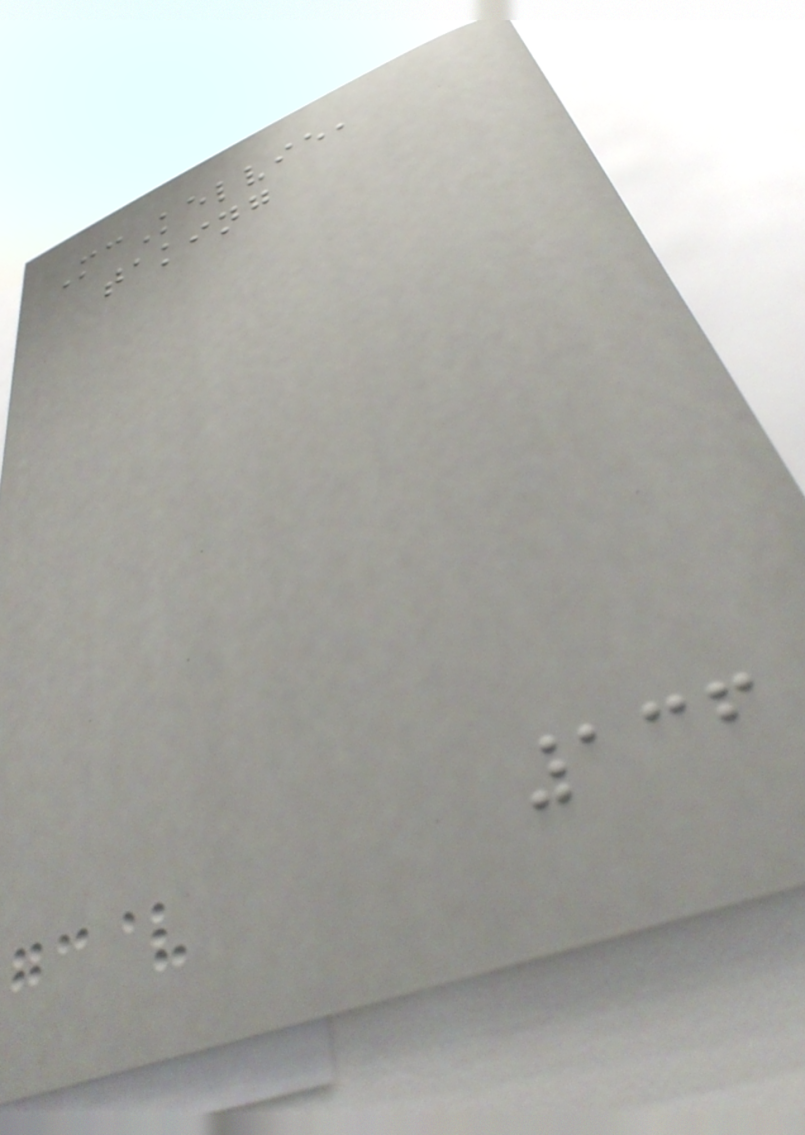McKelvie,
taking
136
